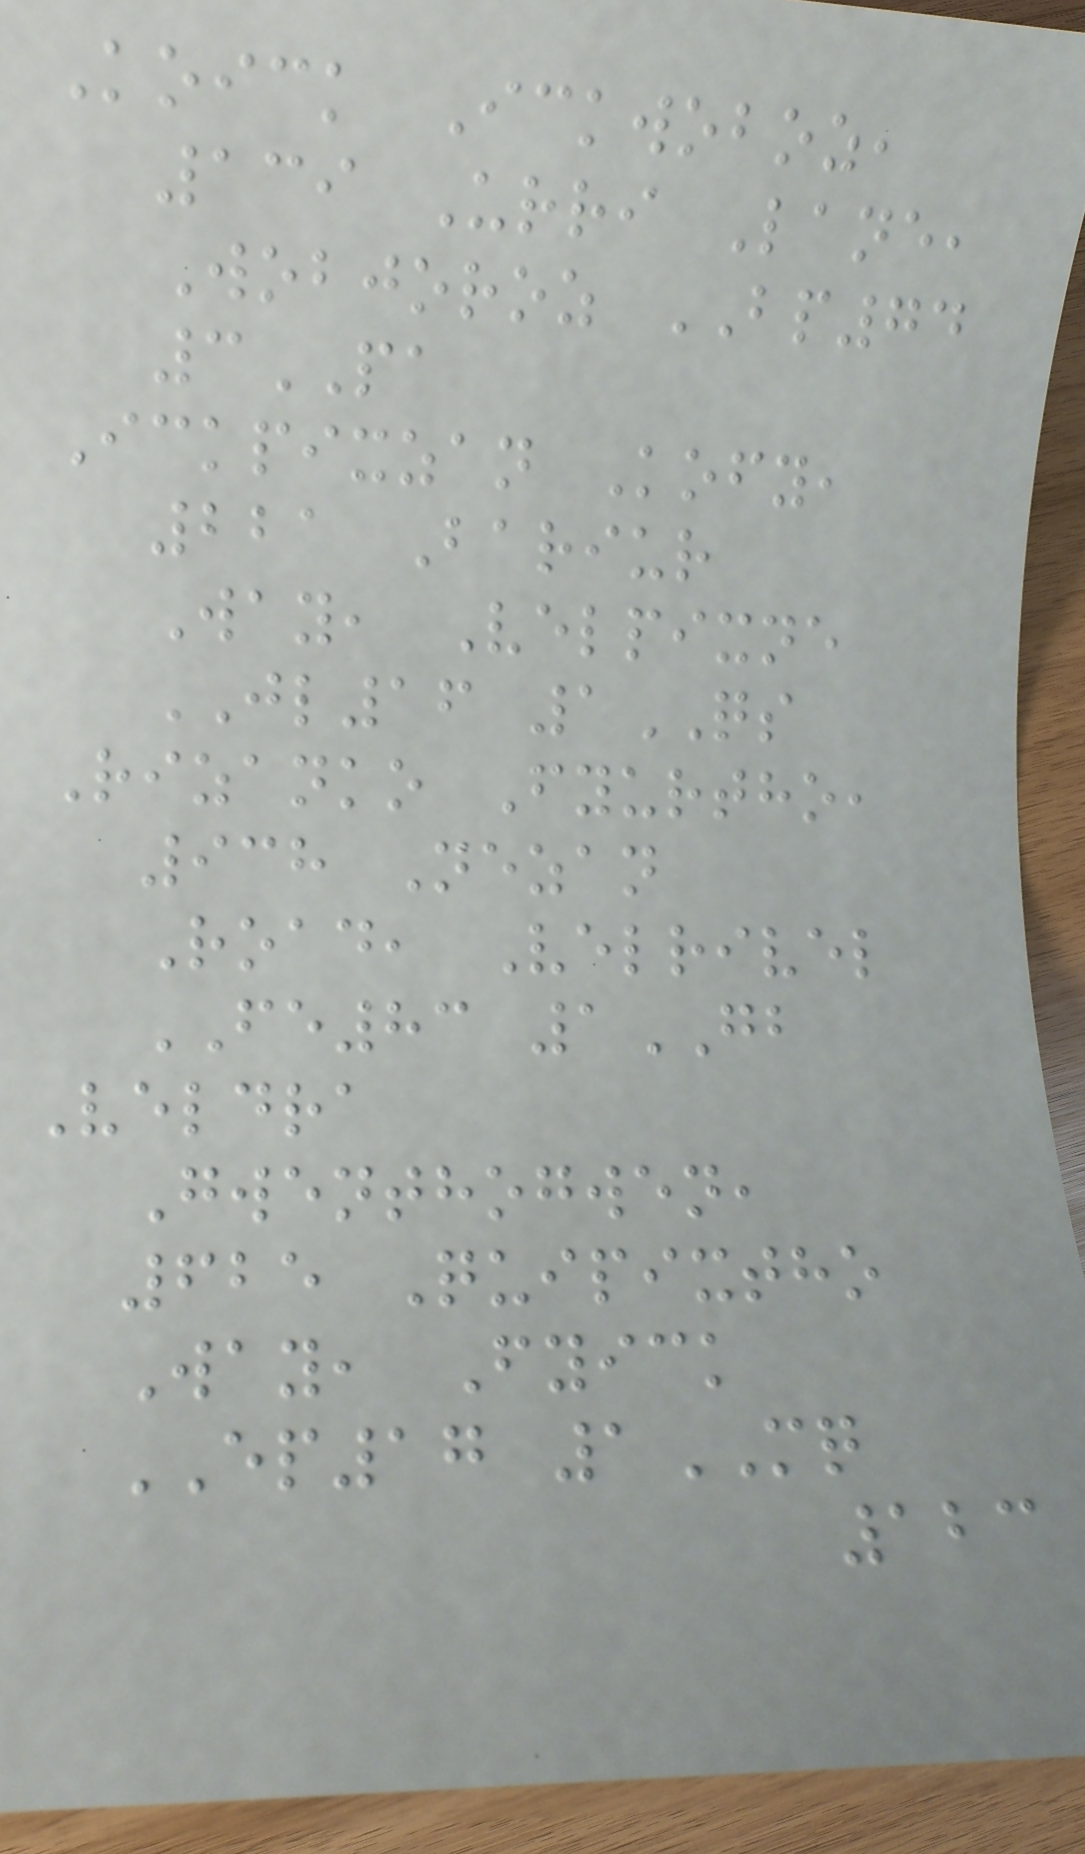Koick Ickwoboz,
139 Urri Lane,
Wobjoroz BP74
3PA
Ickpixzan Kofy,
221 Bariur
Way, Velpixne
JL16 1QS
Rizanko Fyurtho,
938 Nezan
Road, Velrivel
FE83 1GB
Veldra
Gwenthogwen,
625 Quipixtho
Way, Fyick
EP17 1MQ
123
